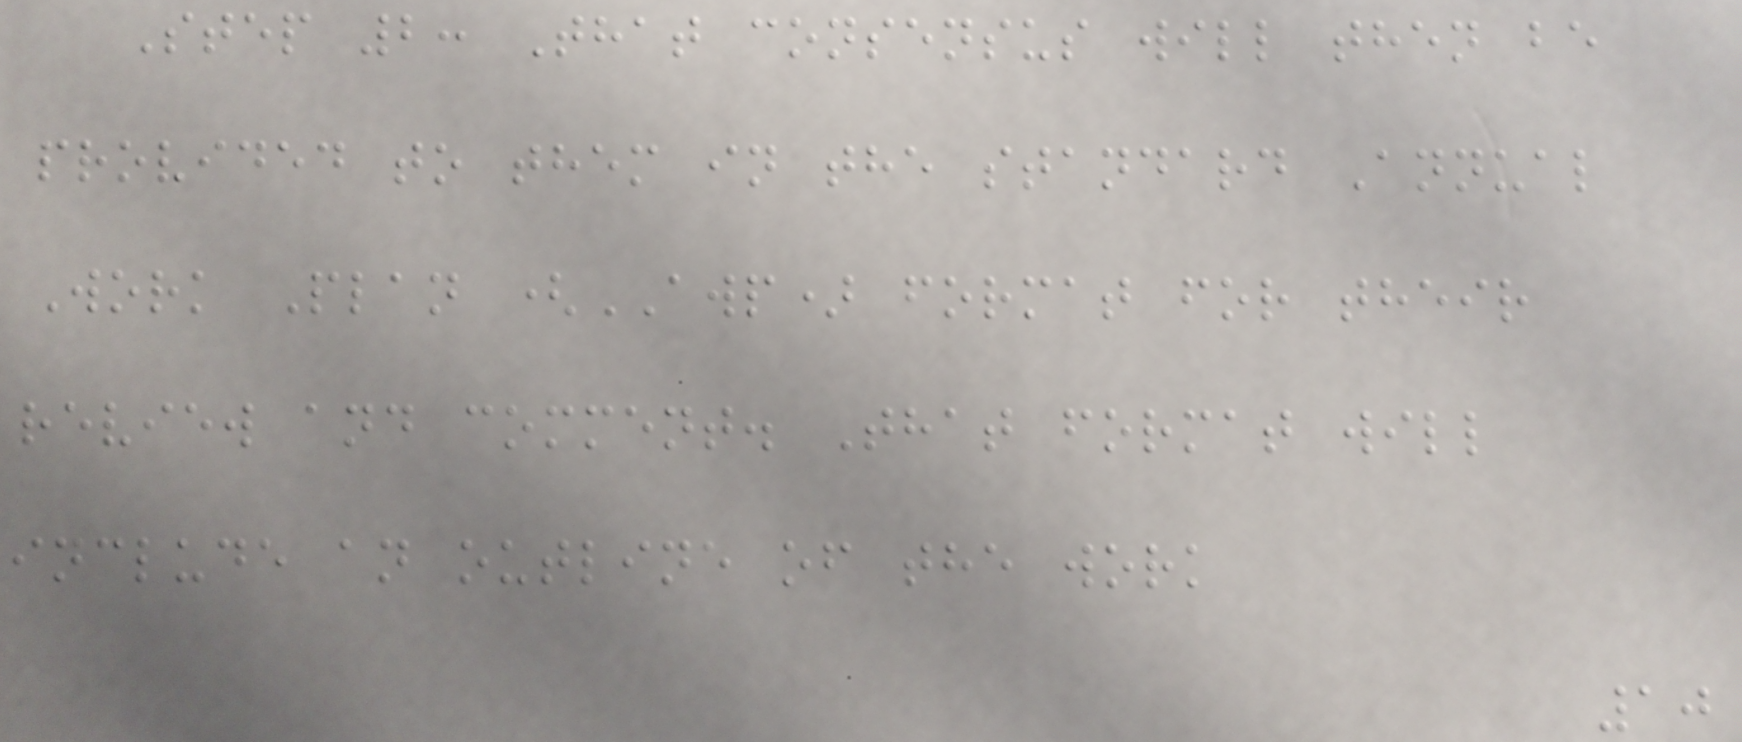Step 2: That consensus will then be
provided to them in the standard Annual
Work Plan (AWP) format for their
review and comment. That format will
include an outline of the work
10
